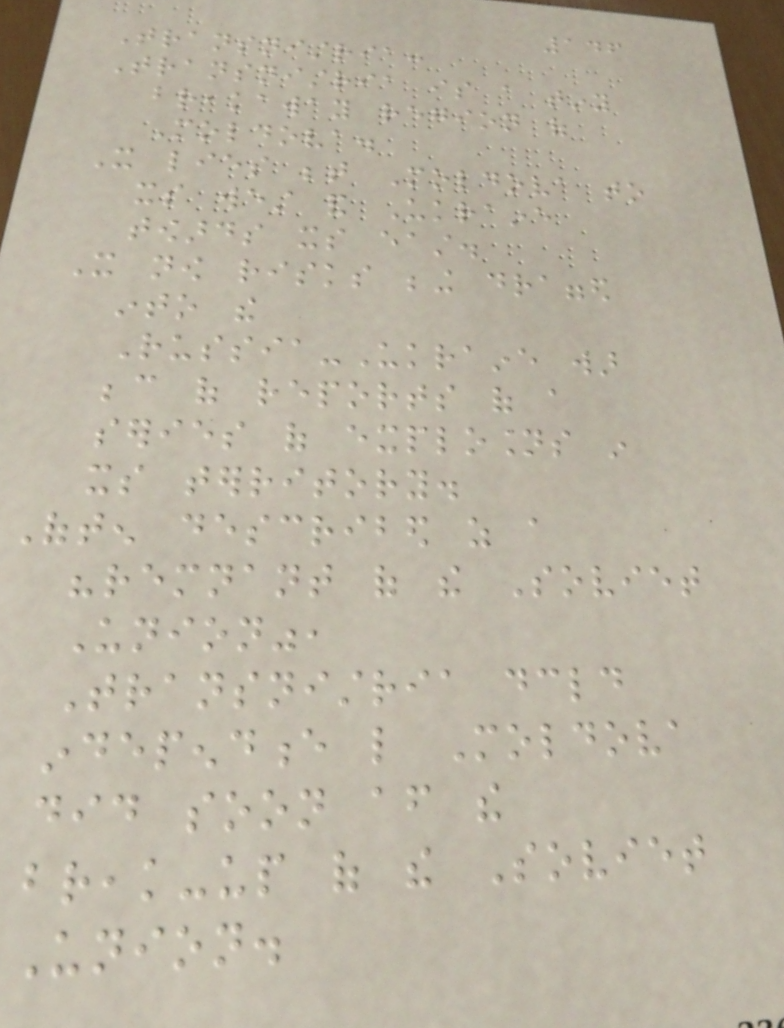146
Transnistria:
Transnistria is a tiny
breakaway region of
Moldova.
It lies between Moldova to
its west and Ukraine
towards its east.
It now risks being dragged
into the
Russia-Ukraine war
because of reports of a
series of explosions in
its territory.
Often described as a
"remnant of the Soviet
Union",
Transnistria declared
independence like Moldova
did soon after the
break-up of the Soviet
Union.
